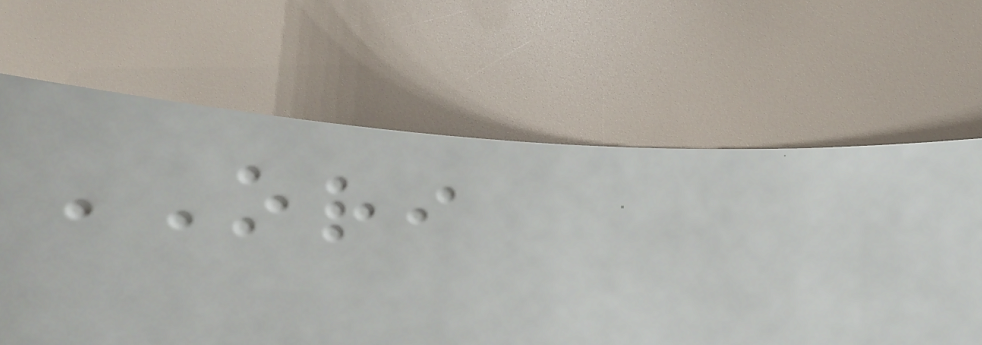ORI
